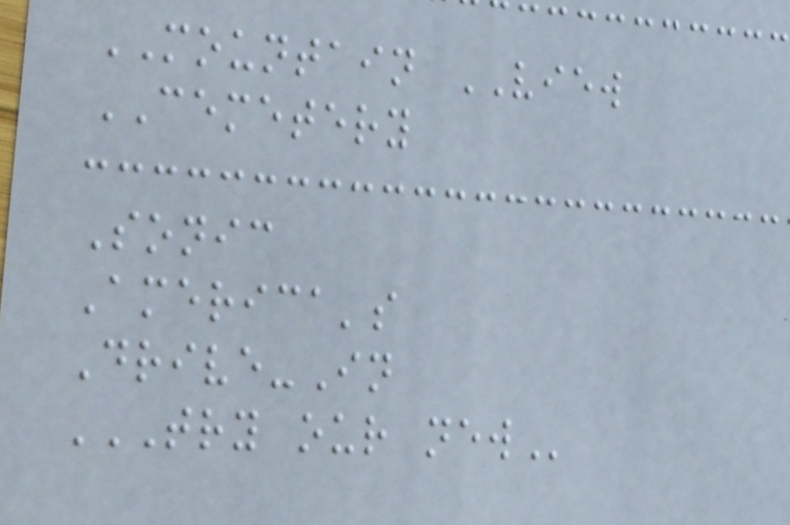MOUNTAIN VIEW
CEMETERY
Sonic
America's
Drive-In
TRY OUR NEW
